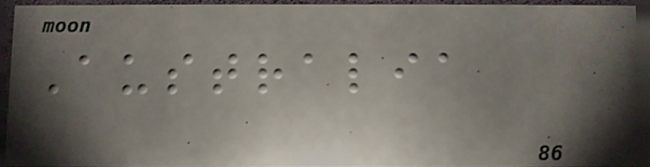Australia
